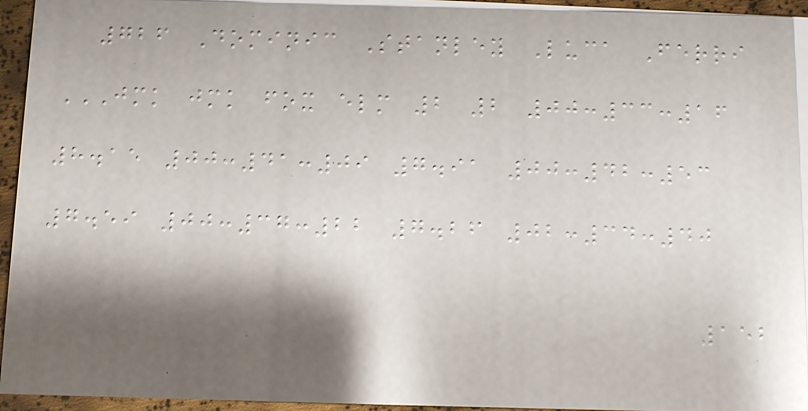726 Dominic Stanley Luca Ferri
JMK JMK FOX ELM 2 2 00:33:16
8.15 00:41:09 7.91 00:42:53
7.59 00:37:22 7.26 02:34:40
152
